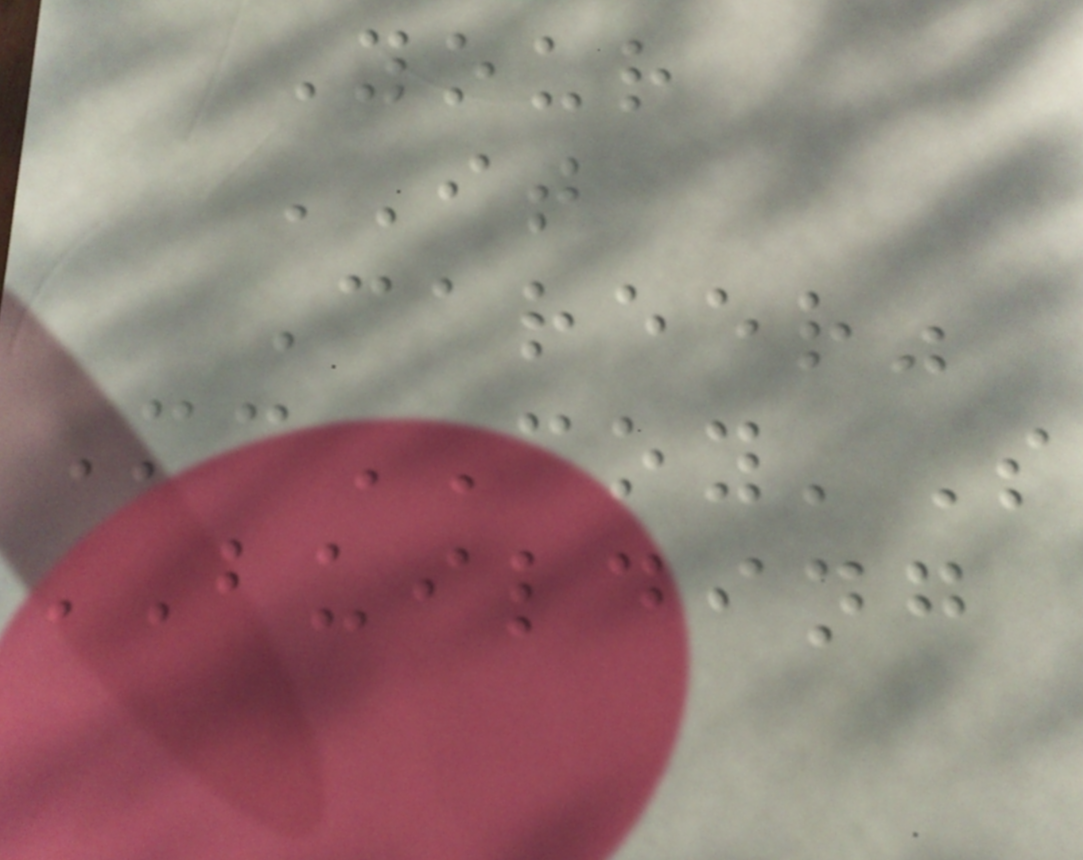Your
IT
Career"
McCOY'S
BUILDING
